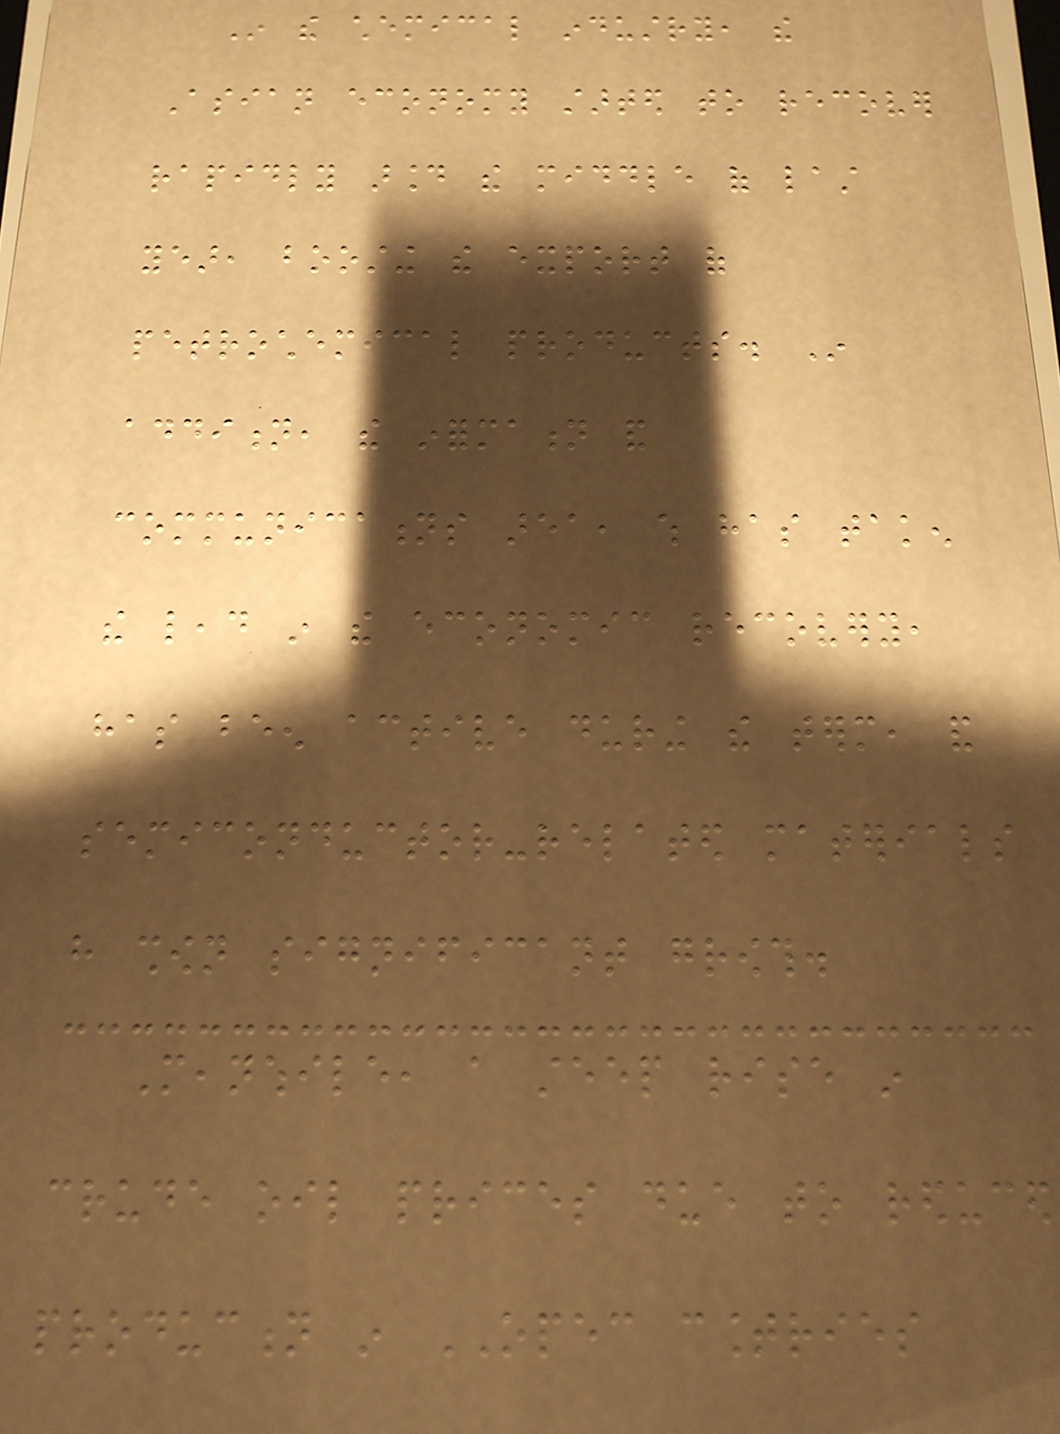In the chemical industry, the
Asian economy started to recover
rapidly around the middle of last
year, boosting the export of
petrochemical products. In
addition, the information and
communications area, which has taken
the lead in the economic recovery,
has been active during the term, and
semiconductor-related materials
have shown significant growth.
Meanwhile, a steep rise in
crude oil prices due to reduced
production in OPEC countries
